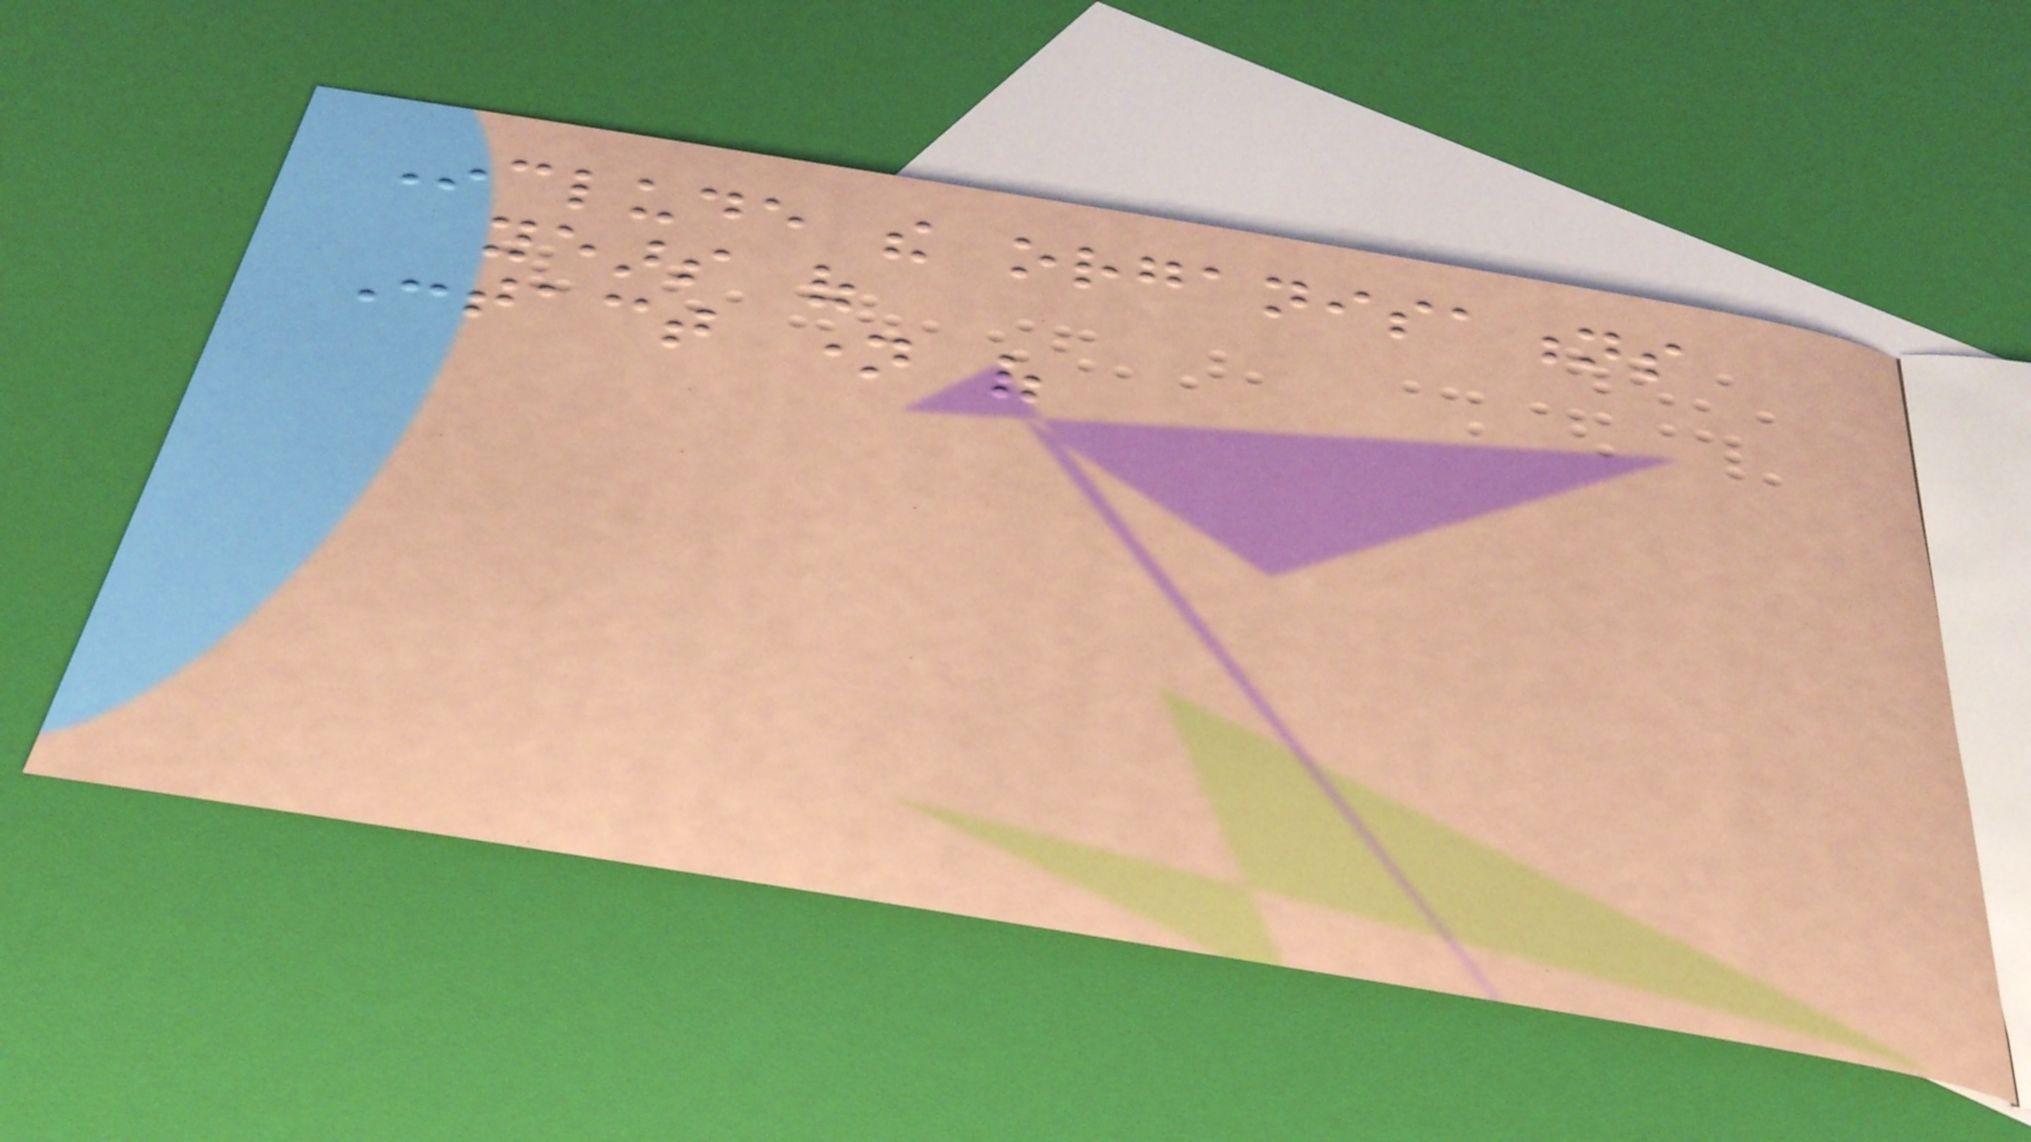Include the organisations
years of
Contact name of
